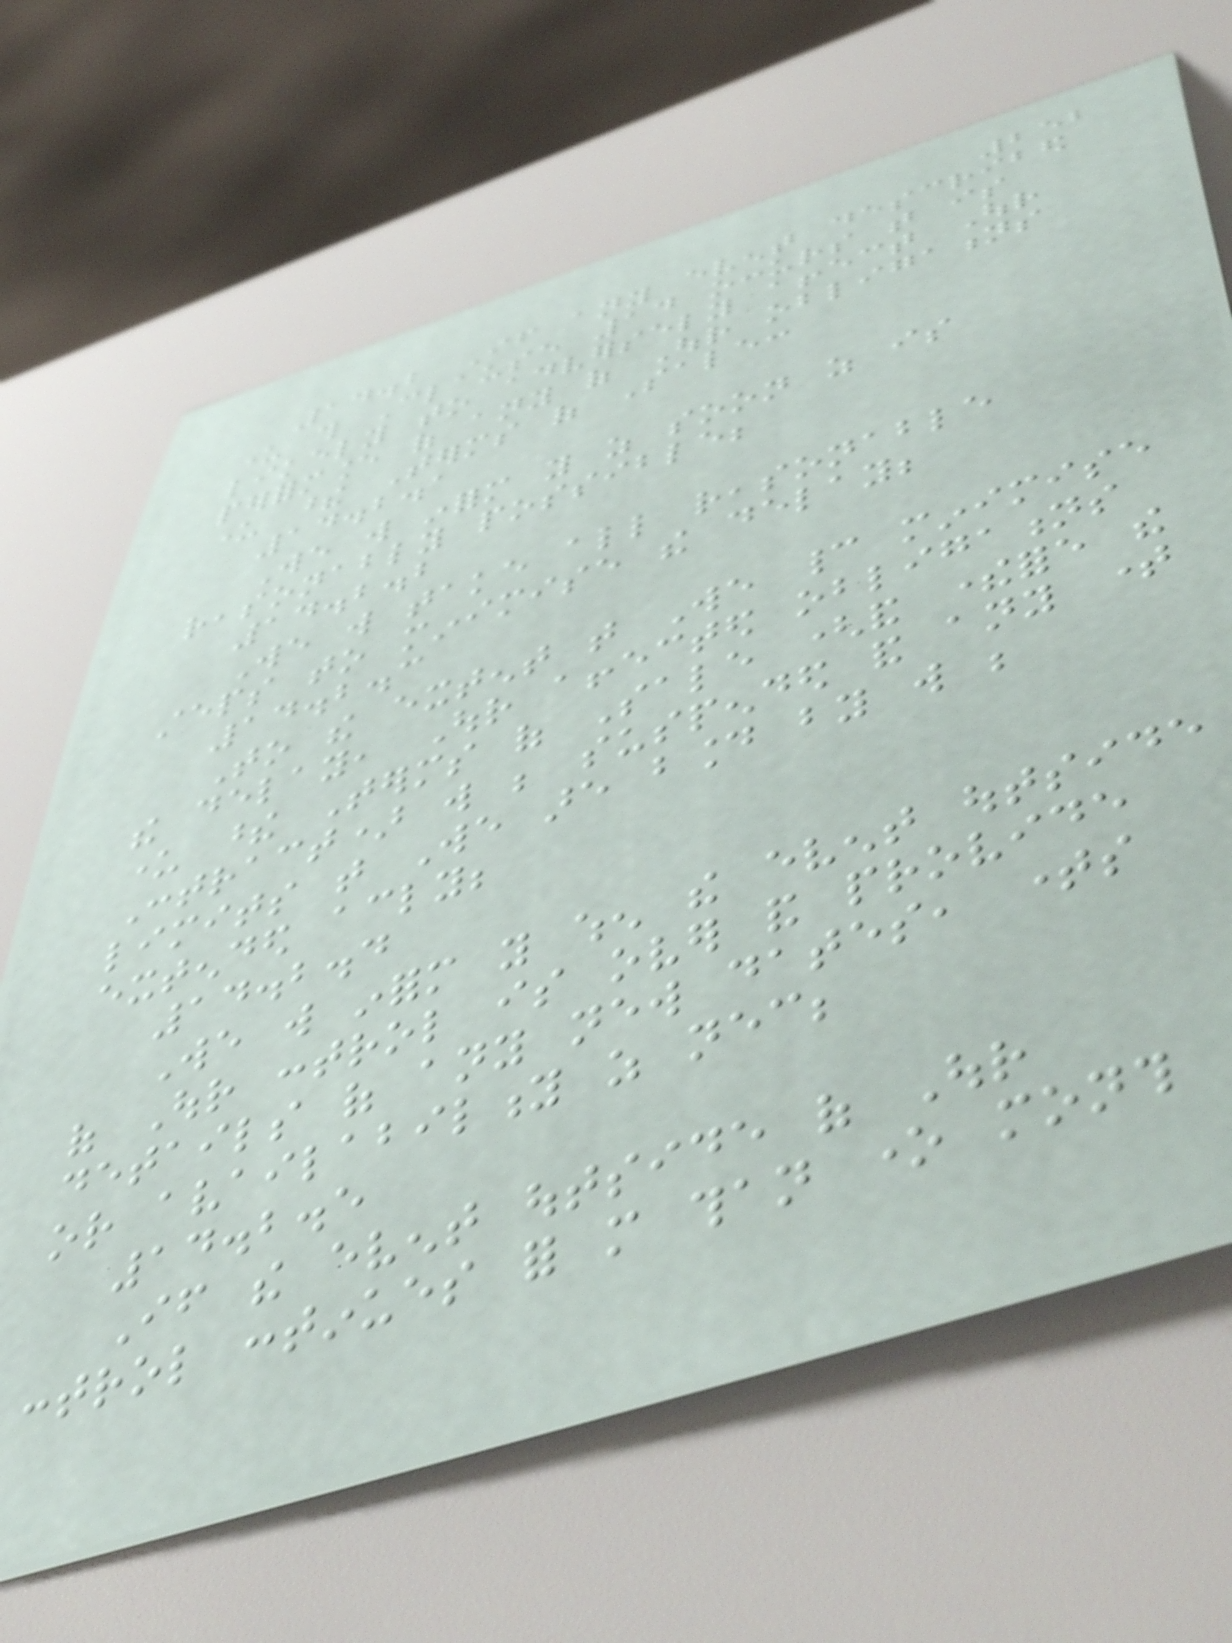252
14.2 If any event described
under this Clause 14 occurs that is
likely to adversely affect Our
performance of any of Our obligations
under these Terms of Sale:
14.2.1
We will inform you as soon as is
reasonably possible;
14.2.2
We will take all reasonable
steps to minimise the delay;
14.2.3
To the extent that We cannot minimise
the delay, Our affected obligations
under these Terms of Sale (and therefore the
Contract) will be suspended and any time
limits that We are bound by will be
extended accordingly;
14.2.4
We will inform you when the event outside
of Our control is over and provide
details of any new dates, times
or availability as necessary;
14.2.5
If the event outside of Our
control continues for more than one month
